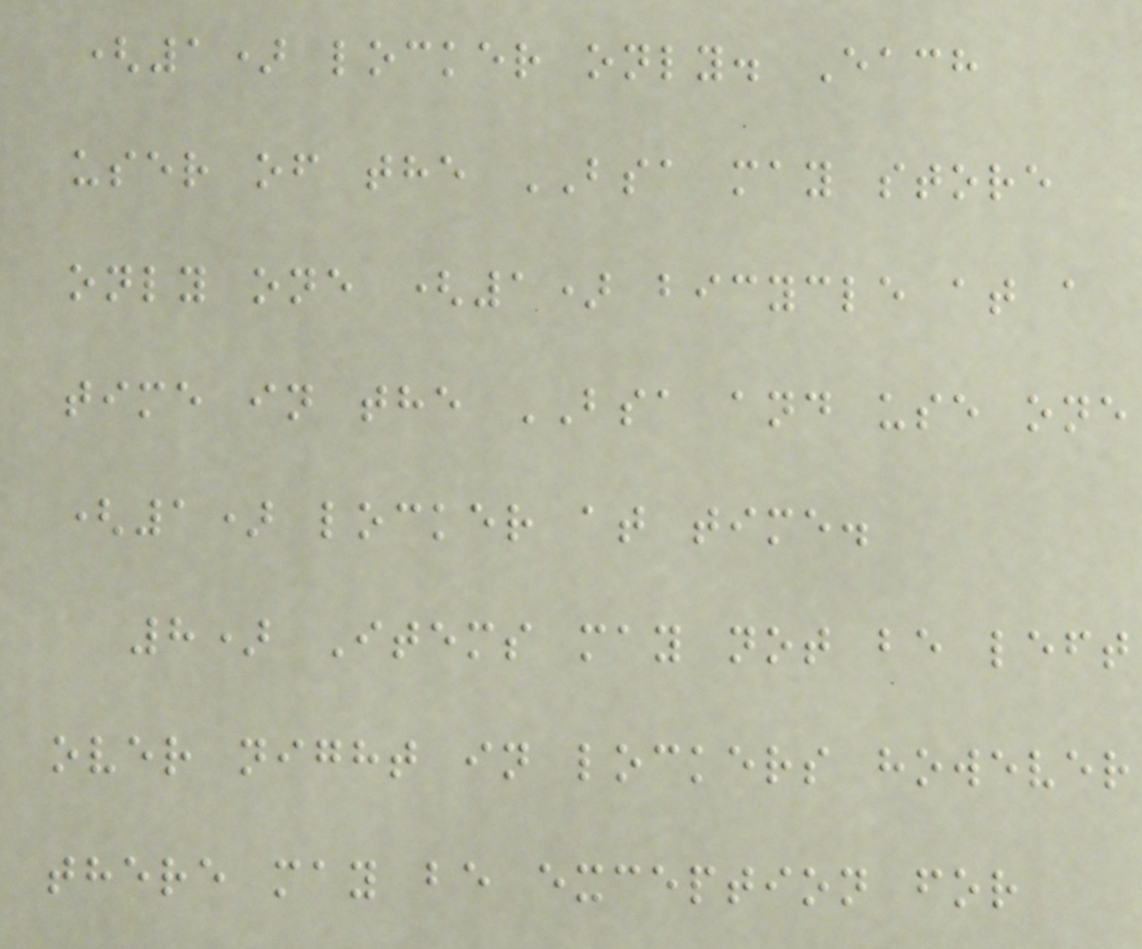(1) locker only. Each
user of the BSA may store
only one (1) bicycle at a
time in the BSA and use one
(1) locker at time.
8) Items may not be left
over night in lockers however
there may be exception for
